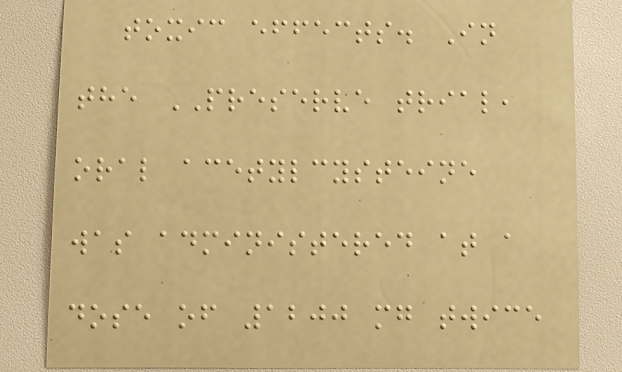toxic effects. In
the PRESERVE trial,
oral acetylcysteine
was administered at a
dose of 1200 mg twice
